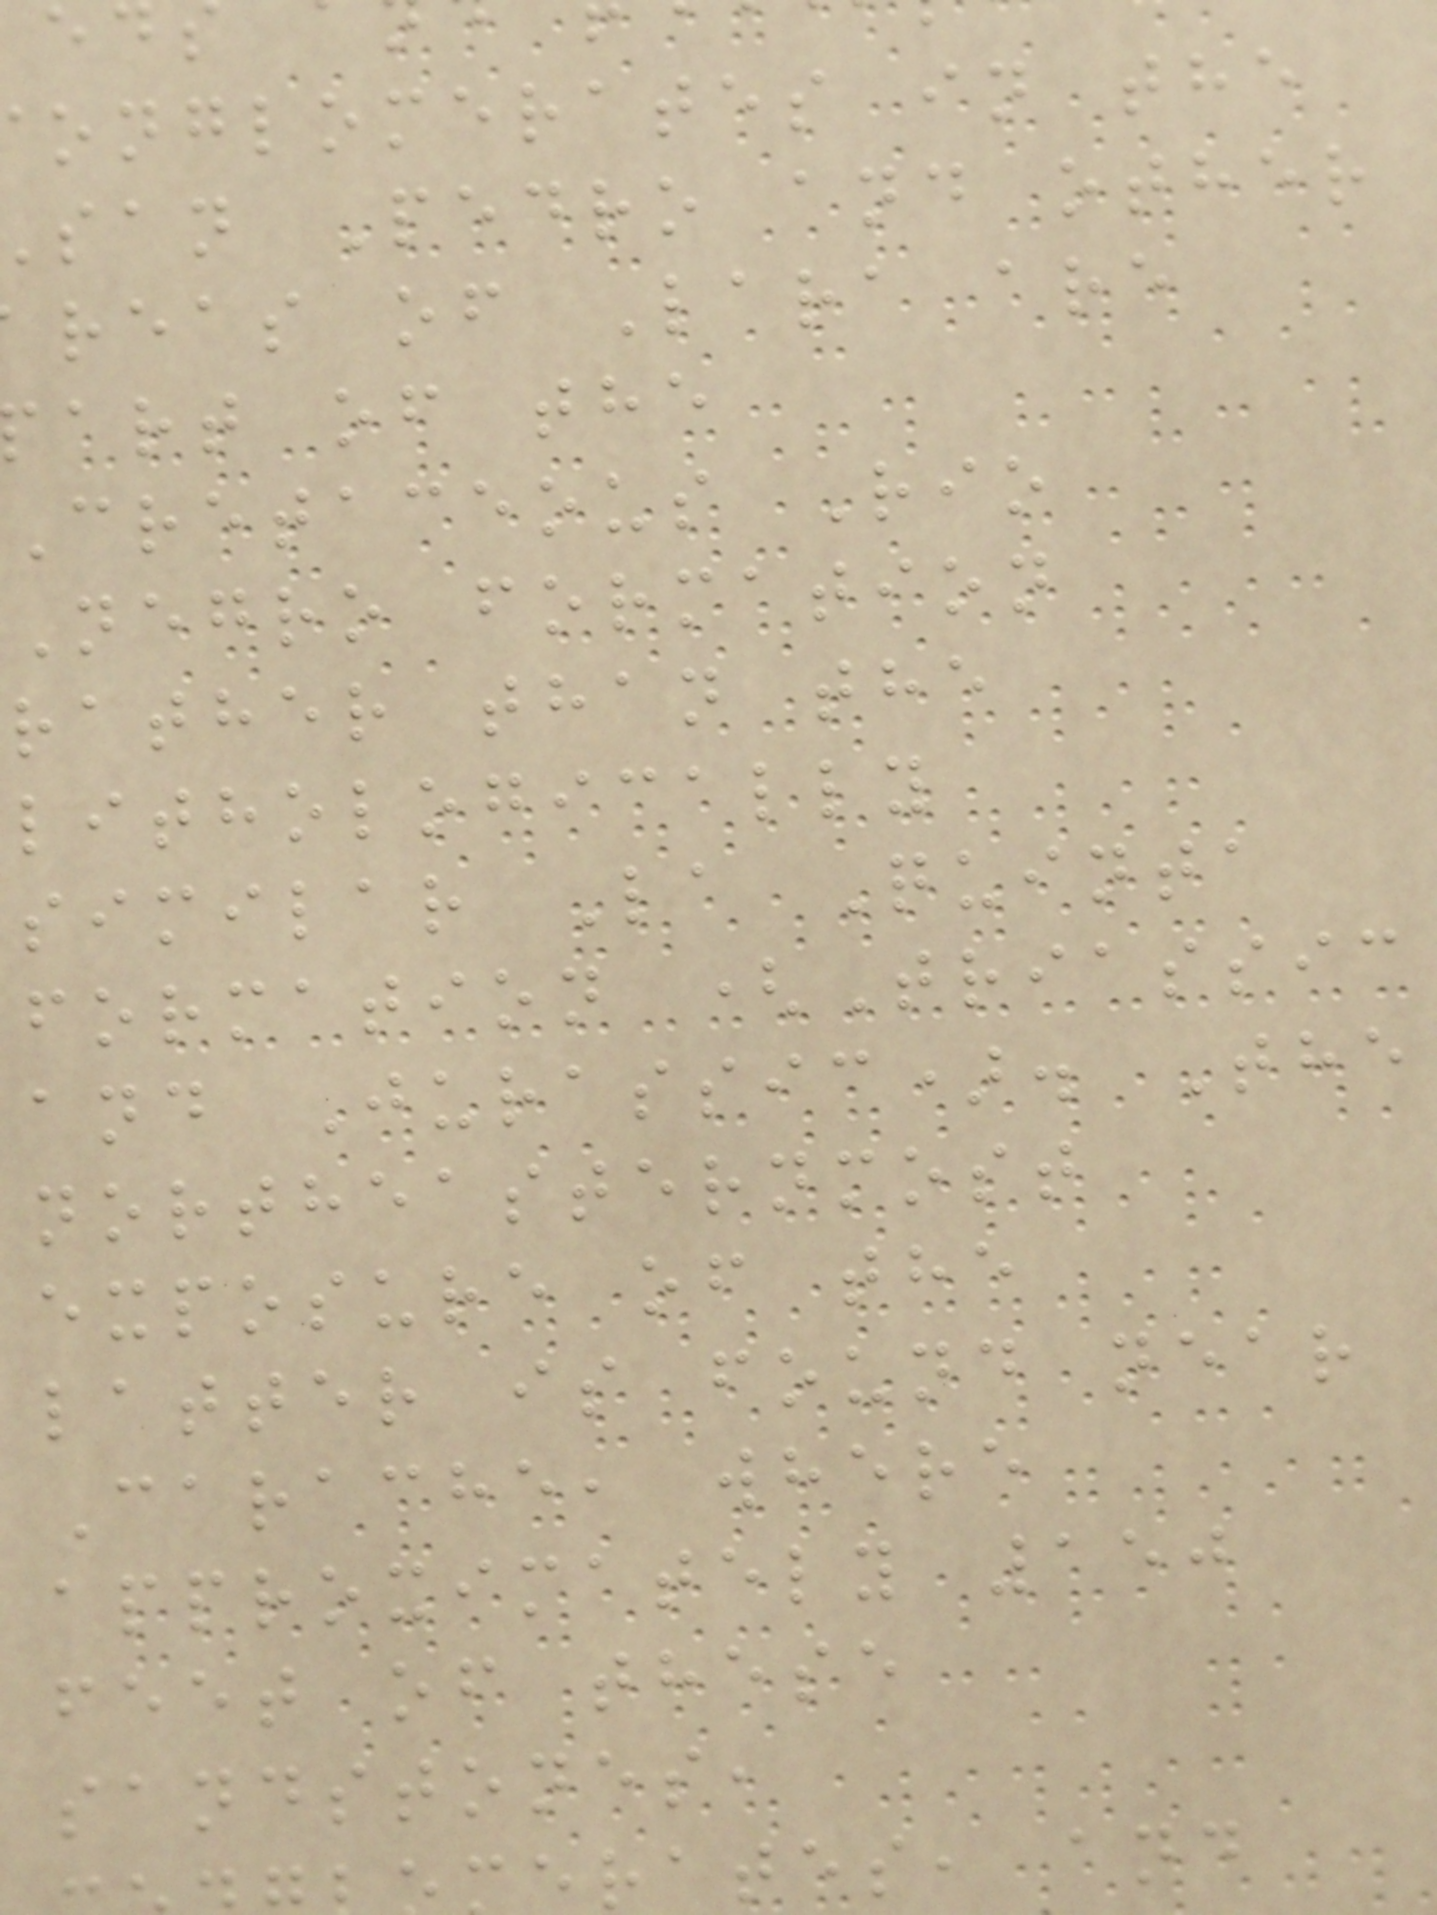onglomerates in the
san Pedro and other
reas of Lara are
art of the
Cretaceous Rio
Negro formation
rather than the
lithologically
similar La Quinta
formation (Triassic
and Jurassic). The
northeasternmost
exposure of the
latter is found near
Carache, where
approximately 150
feet of these
sandstones,
rates, and
